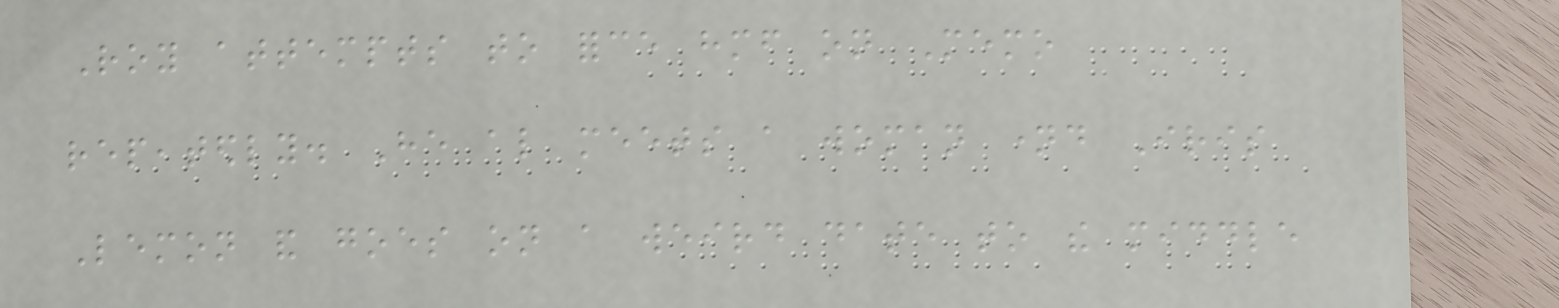Roy attempts to force himself on Memo
repeatedly. He also meets a woman named Iris
Lemon and goes on a weird date to the middle
